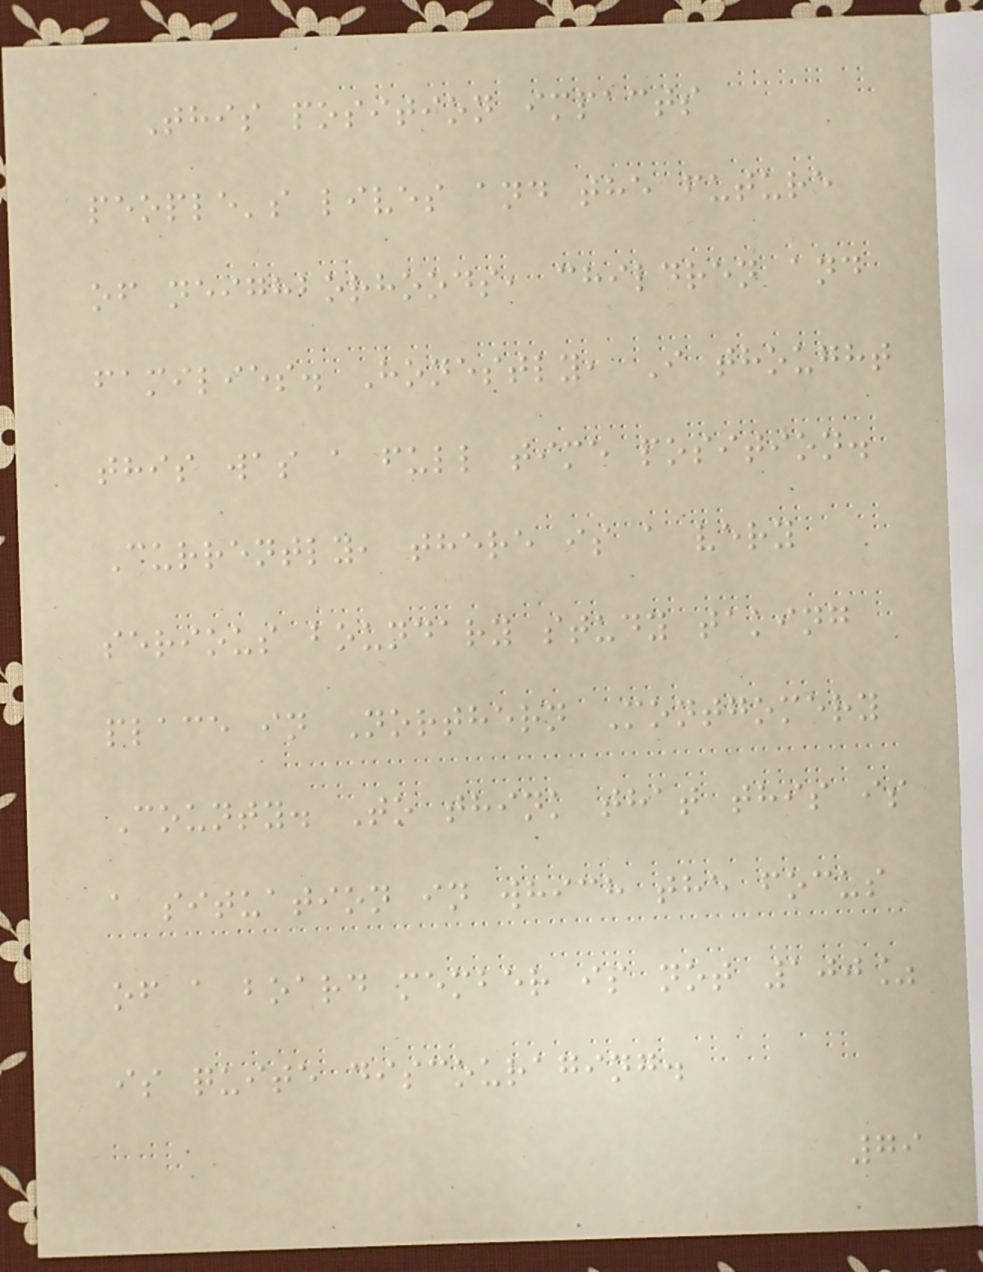This position impacts
people's lives and the future
of neighborhoods, children and
families. Honestly, I thought
this was a full time position.
Currently, there is a very
serious boundary study taking
place in Northern Montgomery
County. To think that this is
a situation in which the focus
of a board member is not 100%
is quite discouraging.
79
